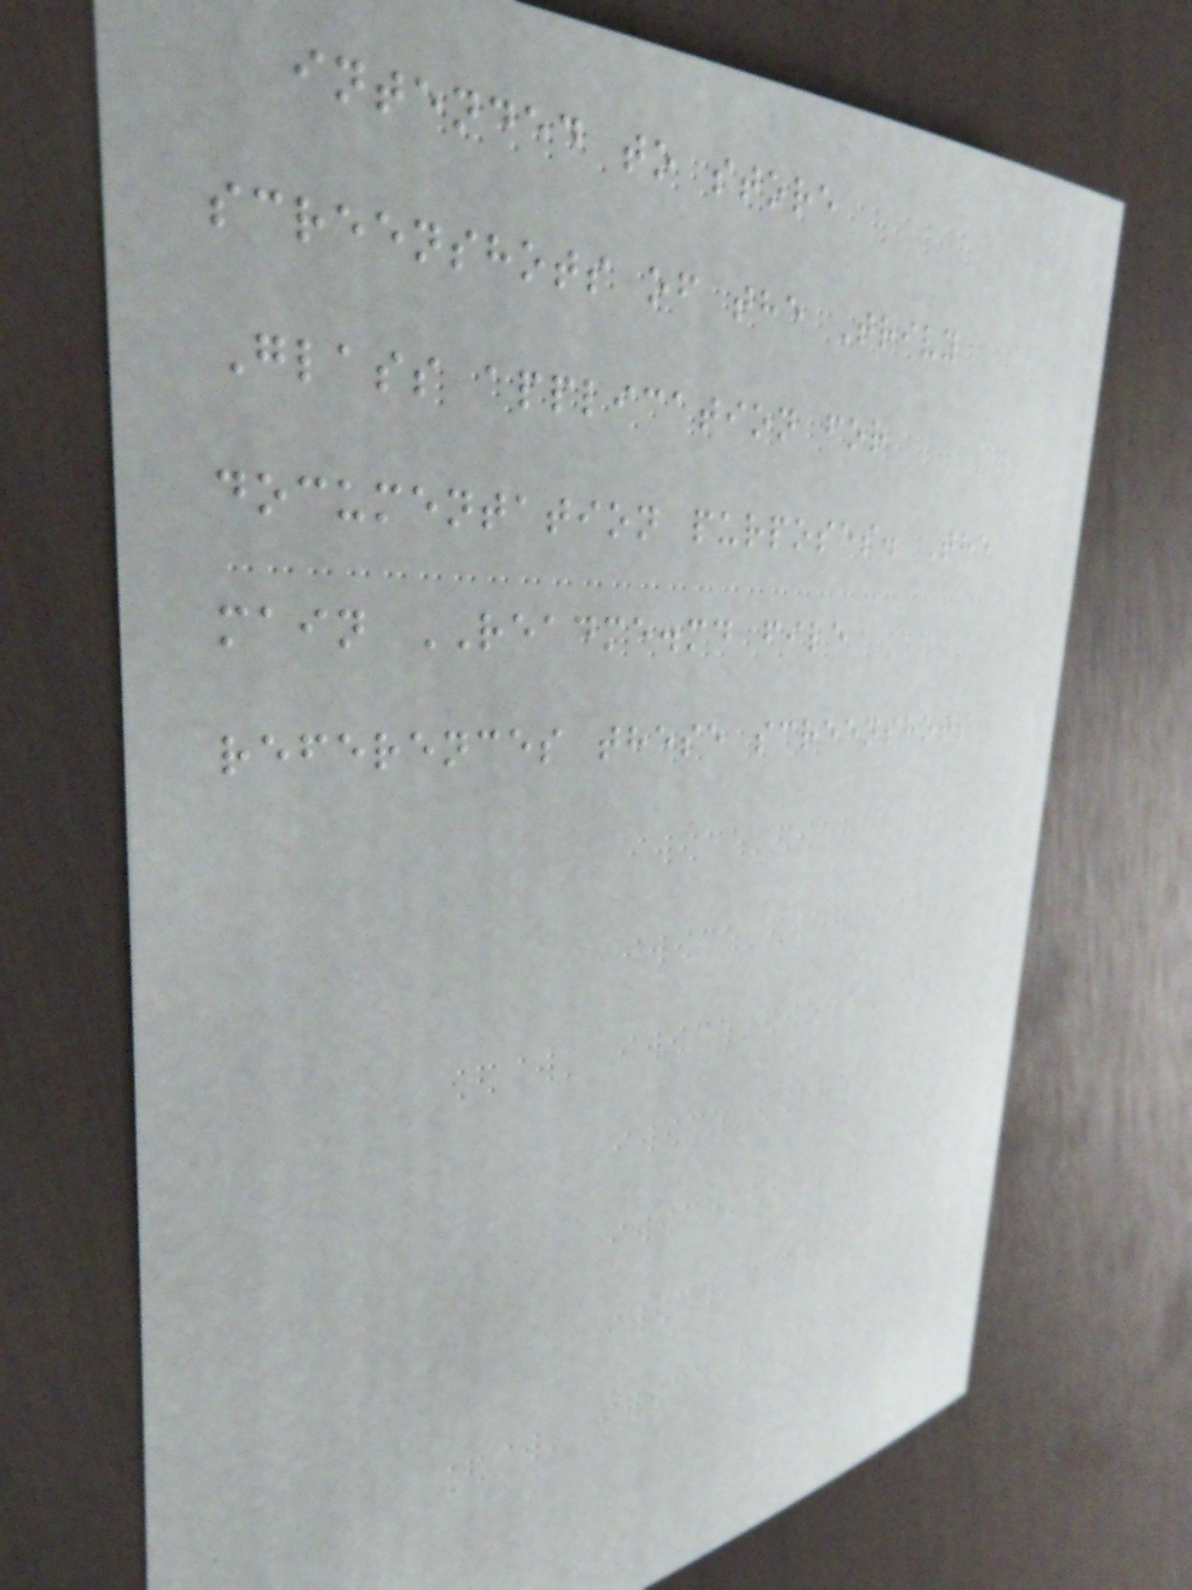intended to store
screenshots of the Trivy
Glass application for
documentation purposes. The
main README.md file
references these screenshots
